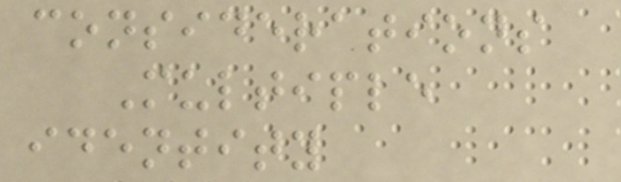considerations
Multiple
identity
